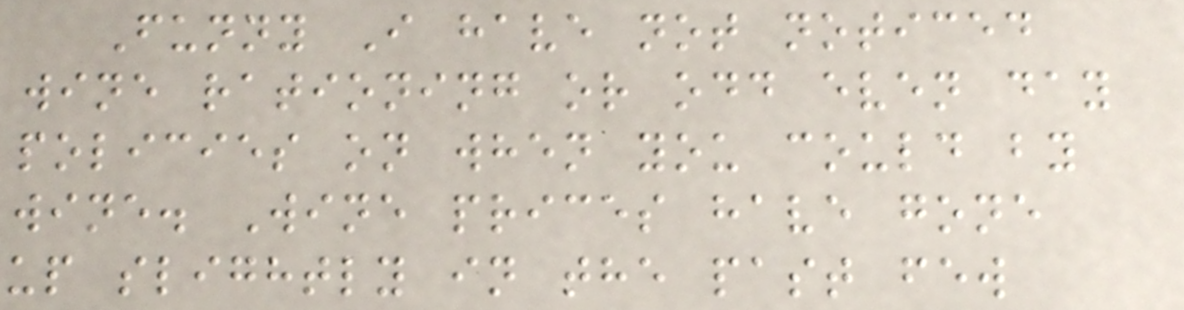Funny I have not noticed
wine rationing or odd even day
policies on when you could by
wine. Wine prices have gone
up slightly in the past few
